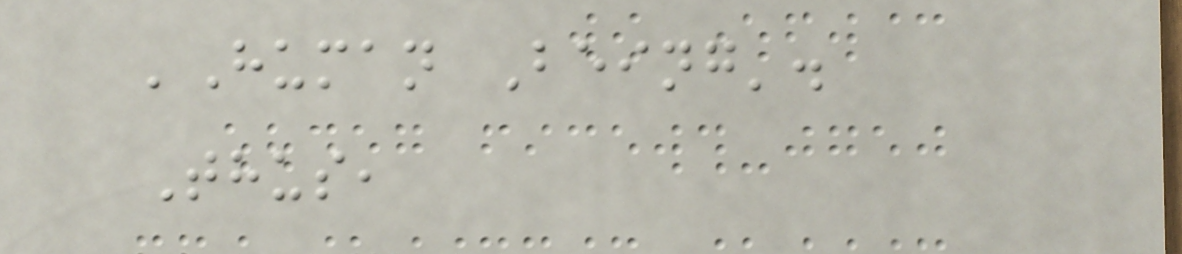'Human Being'.
Thus,
